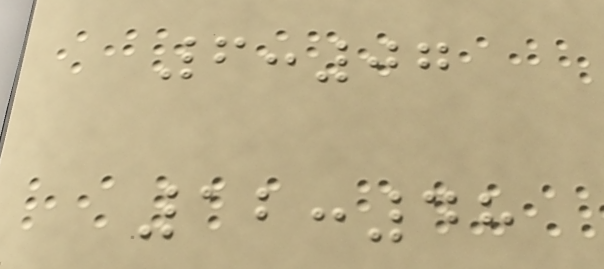6:07
12:48
